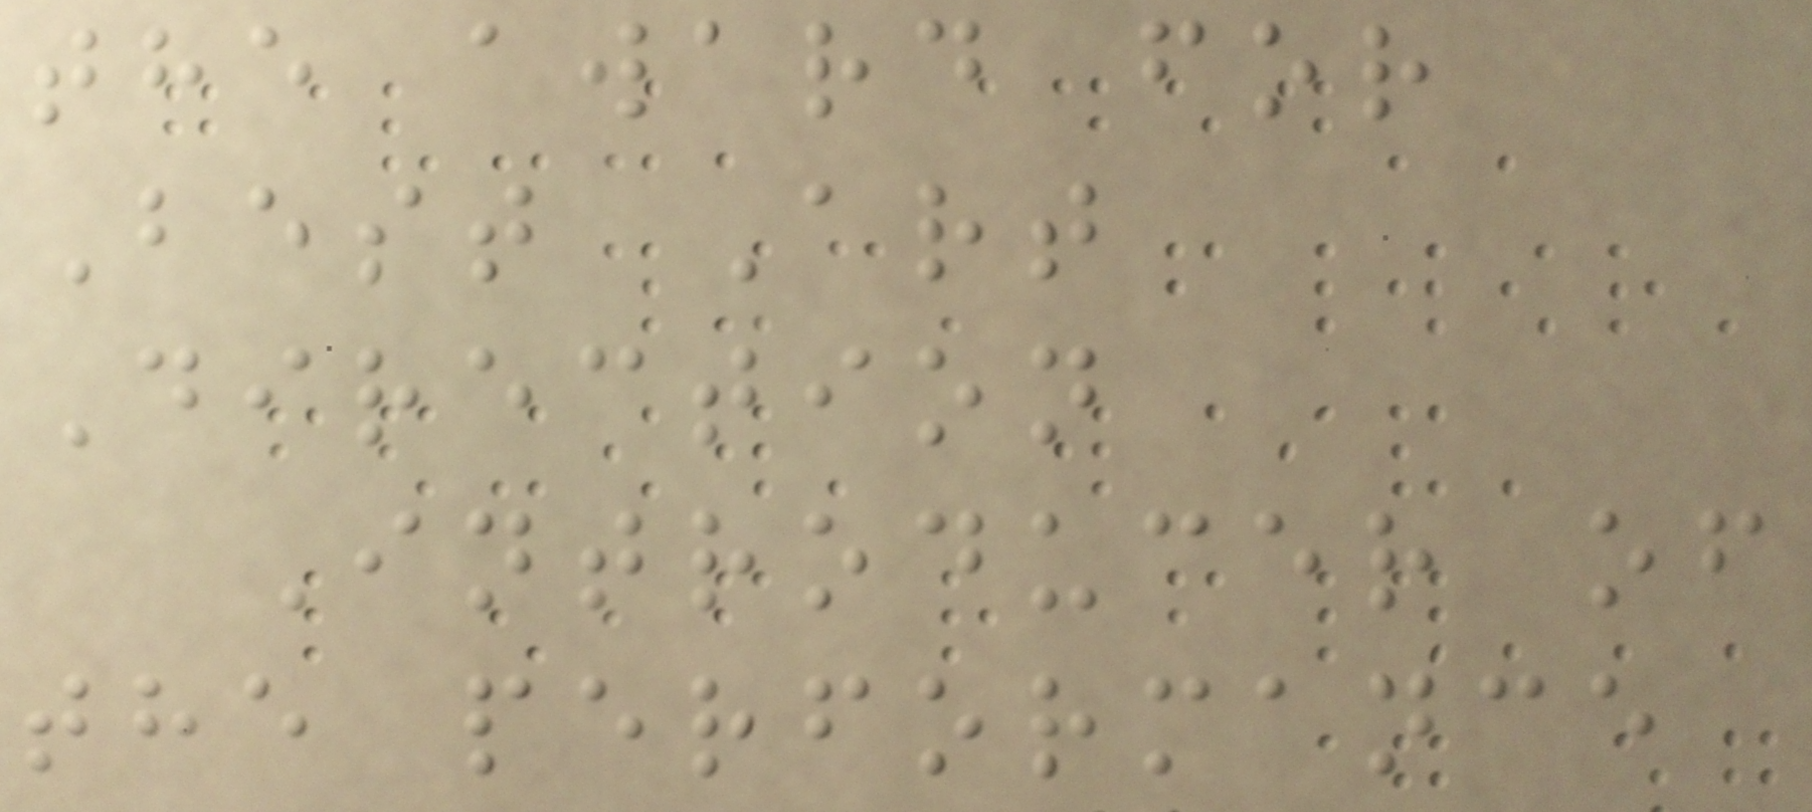the award for
Best Art
Direction
Introducer of
the performance
